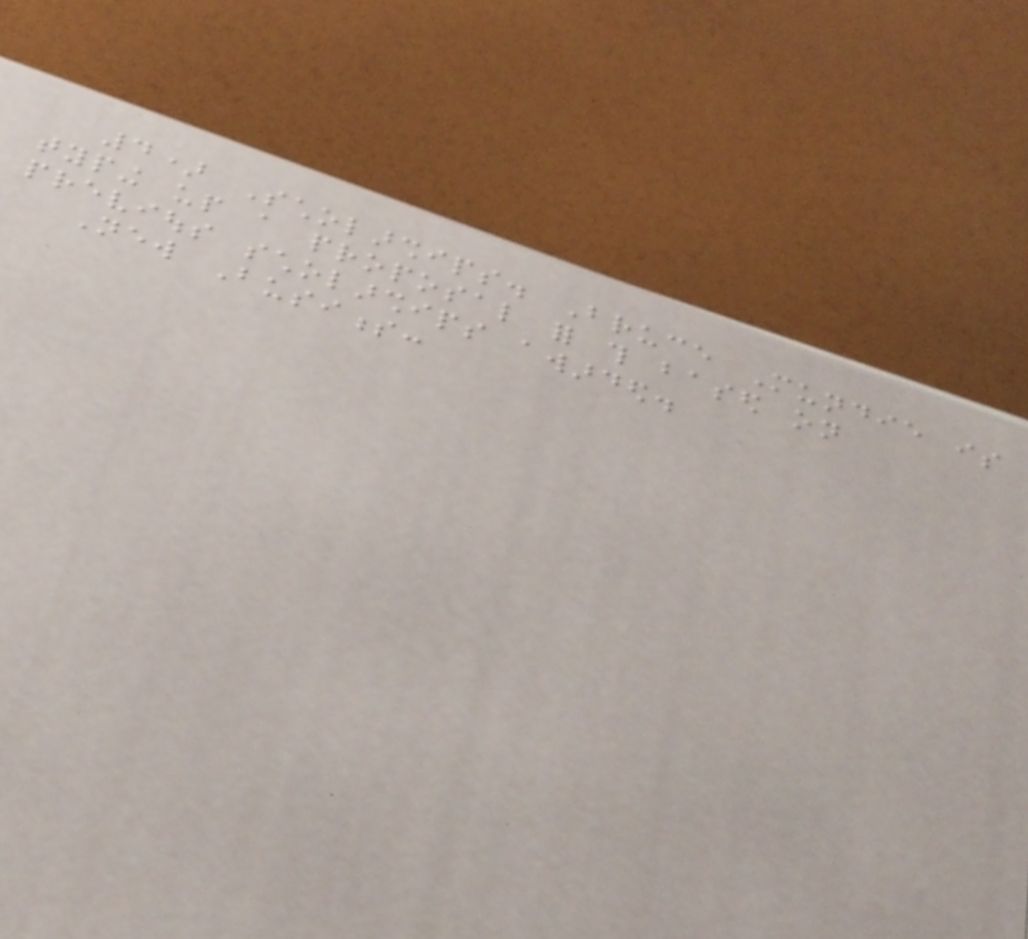4) Scholarships. Bruce Mundie is
typing up a proposal for this based on
previous scholarships awarded.
New Business:
